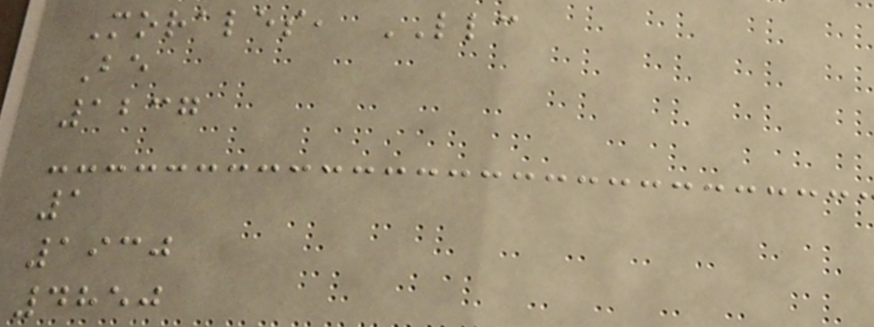Morales, LLC
Be
1237
1
1930
4850
